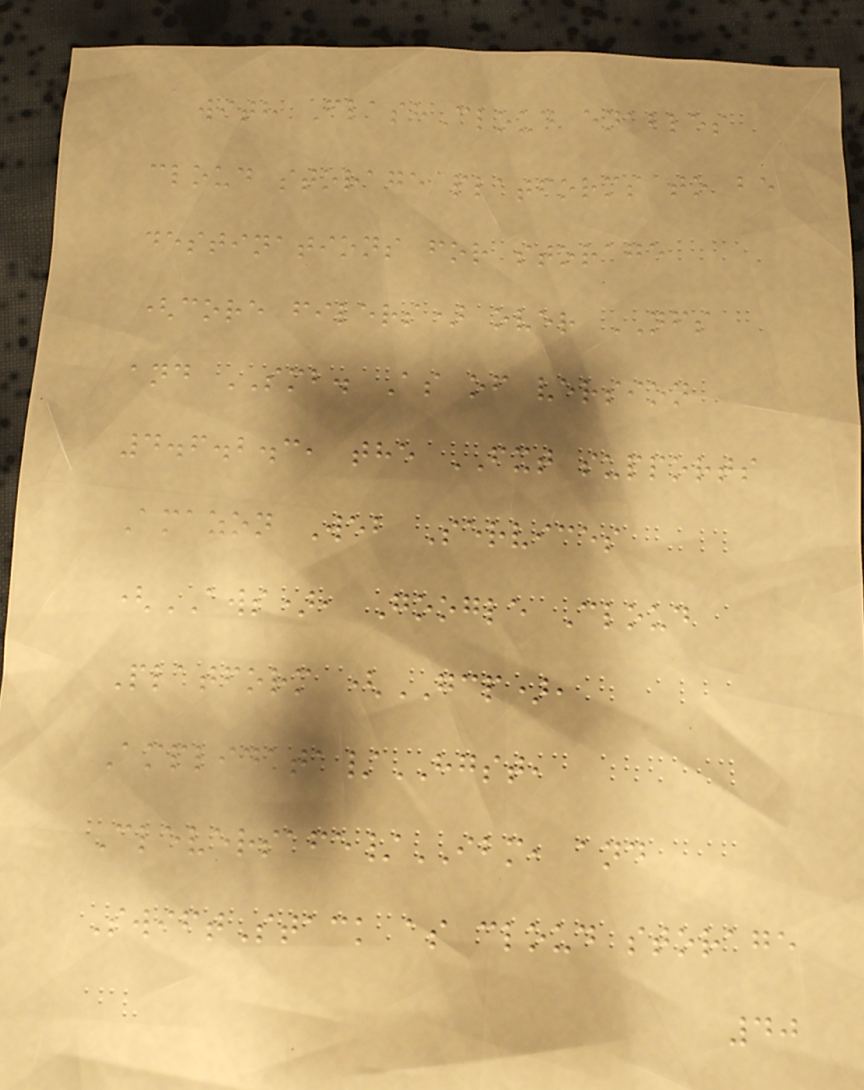with FlashCloud enables
cloud storage platforms to be
destinations for storage
(core filers) over NFS
and SMB. As of version
4.6.2.3, the FXT supports
Amazon Web Services
(AWS), Google Cloud
Platform (GCP),
Amplidata/HGST,
Cleversafe/IBM, and
SwiftStack as cloud storage
40
